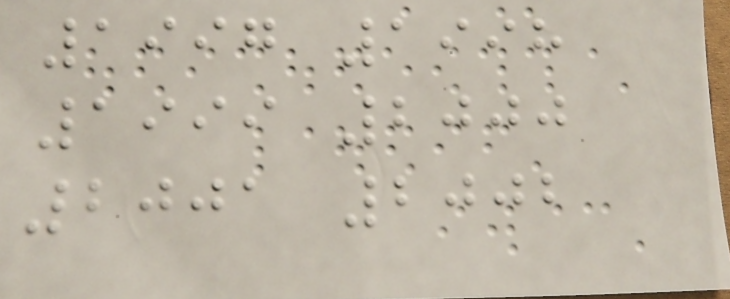1997 1998
1999 2000
2001 2002
